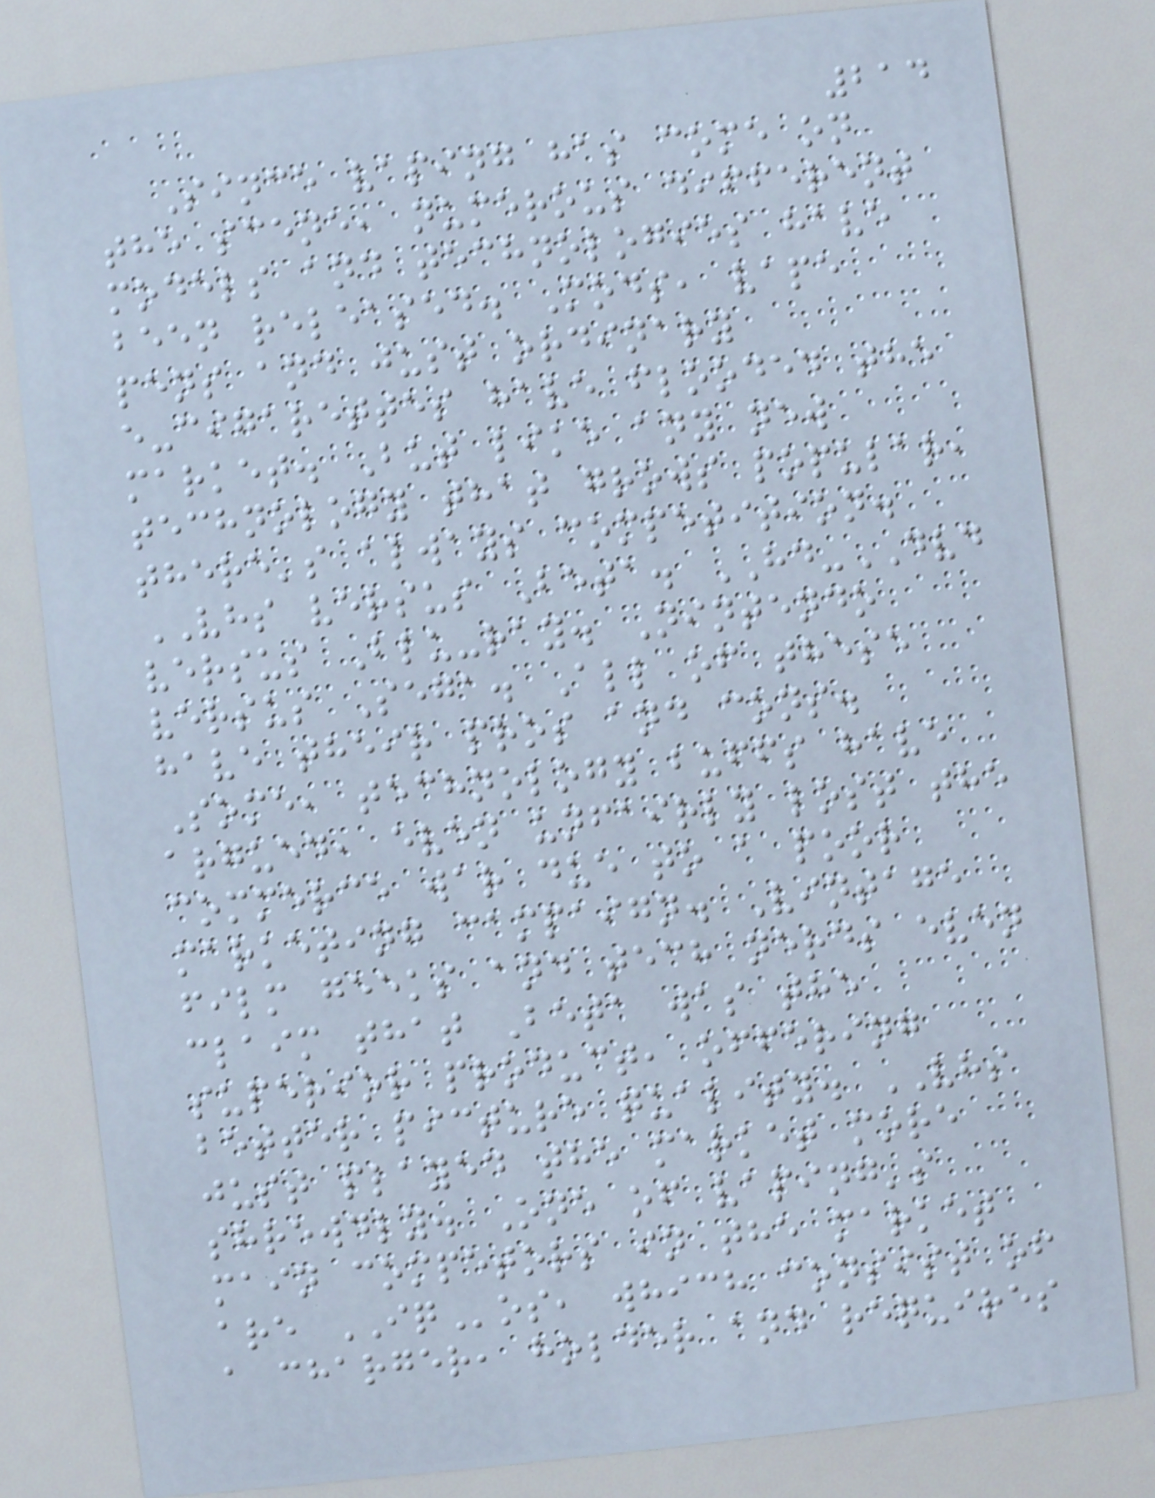214
Since vaping has come on
the scene, numerous different
models and technologies have
been released. Mods, vape
pens and just ordinary
e-cigarettes have flooded the
market. But like any new
technology that grows popular,
there's always competition.
VHS versus Beta. HD-DVD
versus Blu-ray. Nintendo
versus Sega. All of these
have their pros and cons.
Some, technology buffs have
argued, even unfairly lost the
commerce war due to a poor
marketing campaign. Vintage
film geeks and tech nerds even
claim that Beta was the
superior product, offering
better picture quality. VHS
just played the market more
shrewdly. One of vaping's
main competors in the market
are IQos, which consist of
a charger, holder and requires
